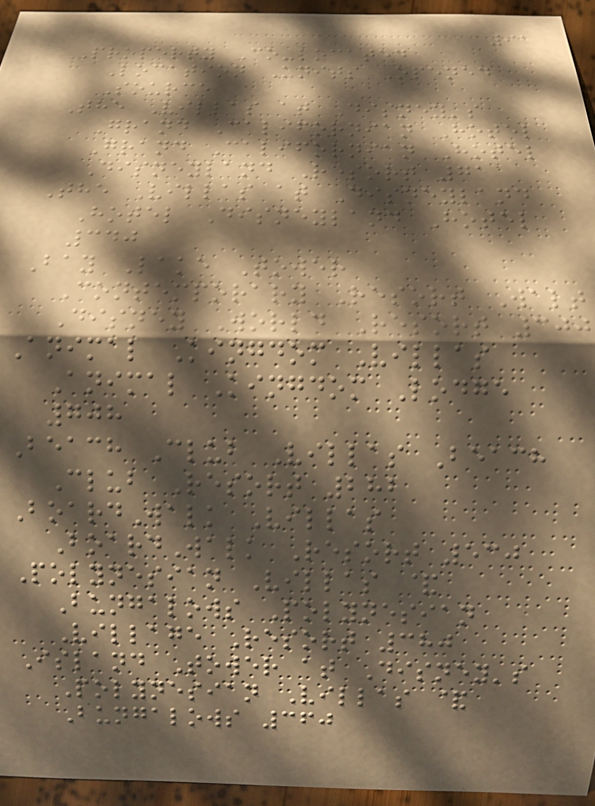91
Property Co-located
Location Units Opened
Source
The Villas at Disney's
Grand Californian Hotel
Grand Californian Hotel
Disneyland Resort 71
The Villas at Disneyland
Hotel Disneyland Hotel
340
Bay Lake Tower
Contemporary Resort Walt
Disney World Resort 300
Animal Kingdom Villas
Animal Kingdom Lodge
708
Beach Club Villas Beach
Club Resort 282
BoardWalk Villas
BoardWalk Resort 530
Polynesian Villas &
Bungalows Polynesian
Village Resort 380
Island Tower at Disney's
Polynesian Villas &
Bungalows 360
